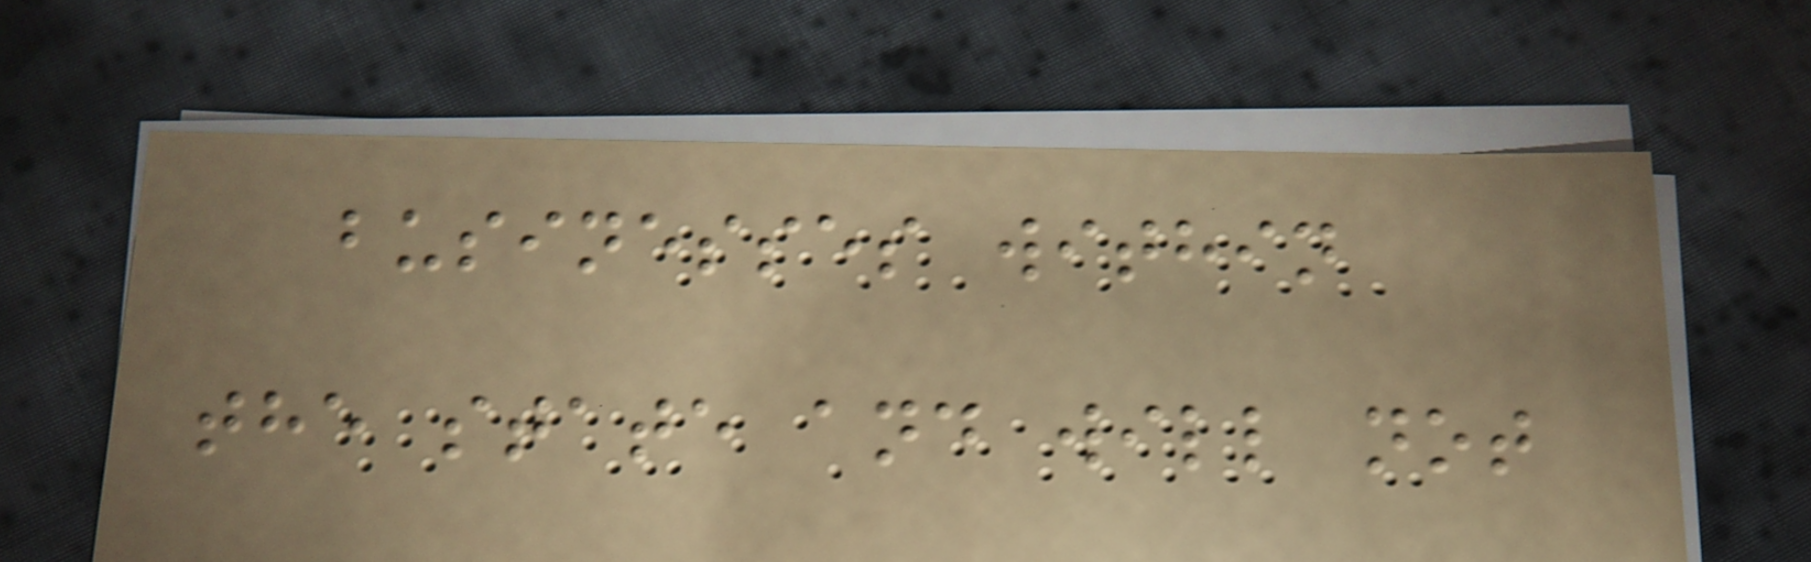businesses within
the state and will not
